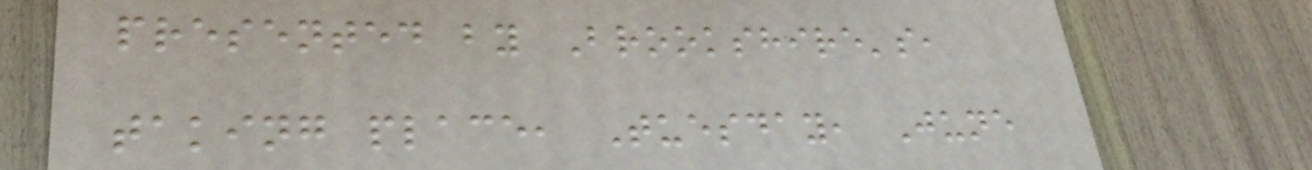presented by Brookshire's,
taking place, Tuesday, June
